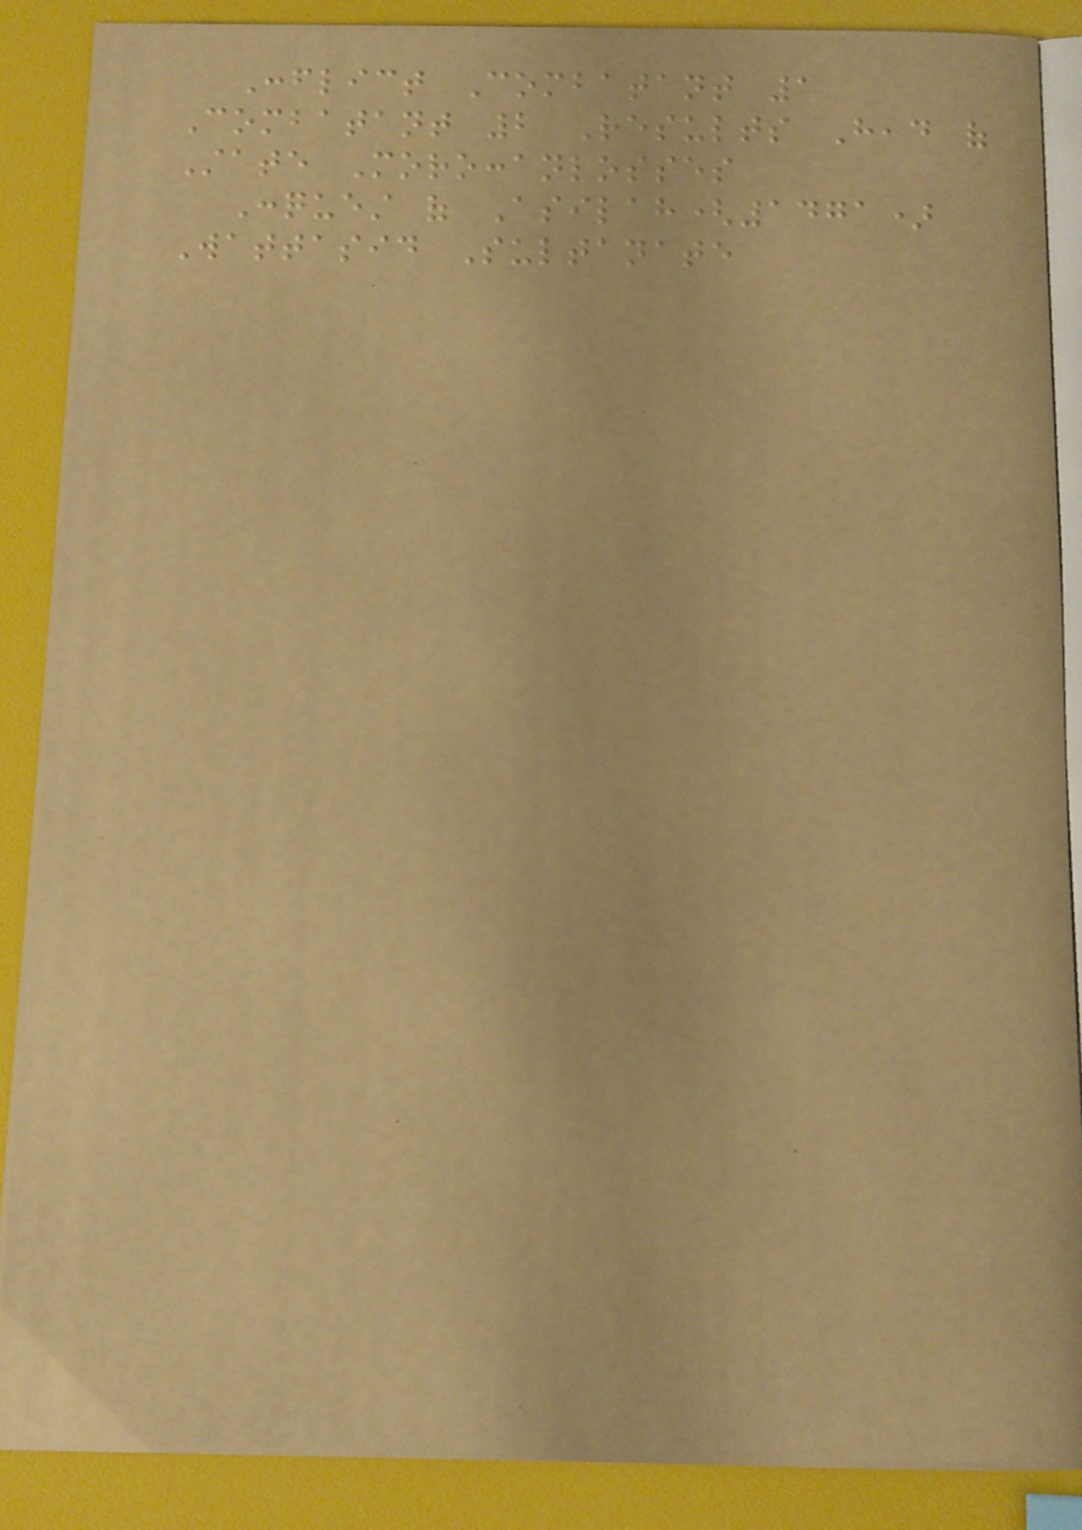Conflict Combatant 1
Combatant 2 Results Head of
State Moroccanlosses
Conquest of Asilah(1471)
Wattasid Sultanate
